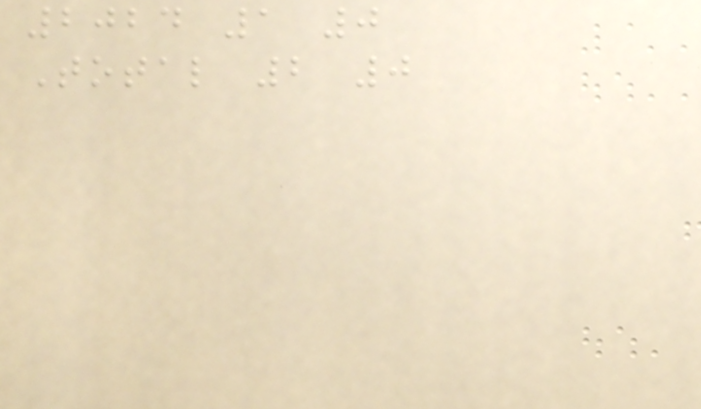2024 1 0
Total 2 0
